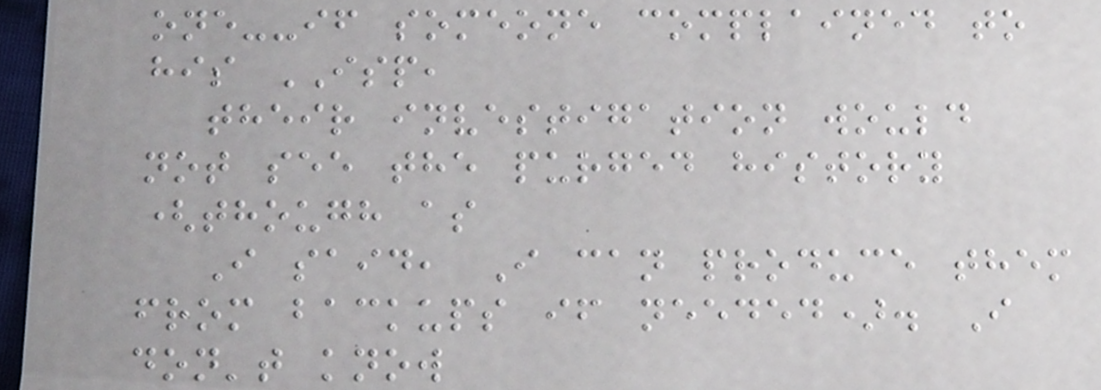one--if someone complained to
his ISP,
their investigation would
not see the purged history
(though as
I said, I can produce them
from backups if needed). I
don't know
